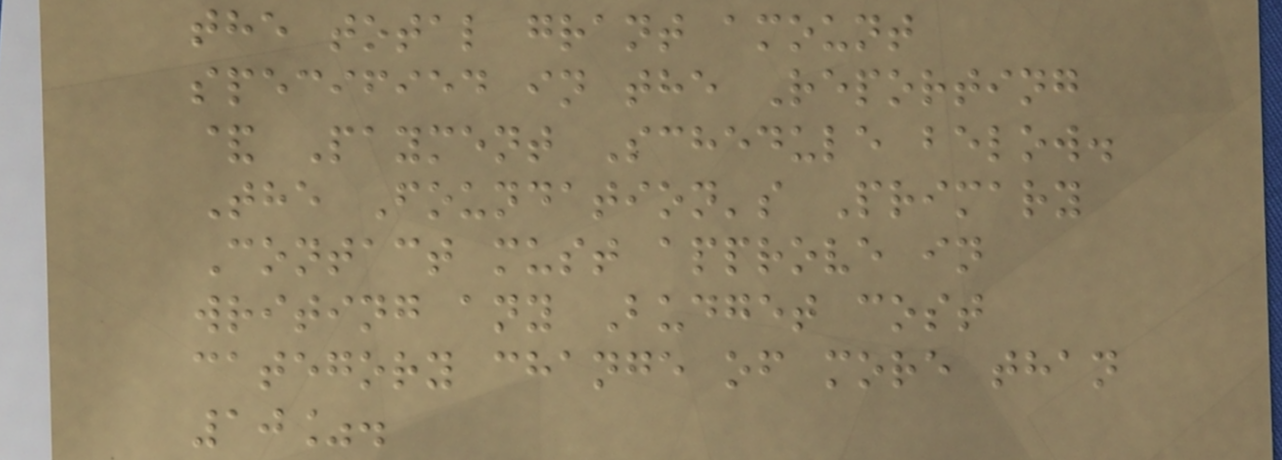the total grant amount
specified in the Reporting
& Payment Schedule below.
The Foundation's Primary
Contact must approve in
writing any Budget cost
category change of more than
10%.
